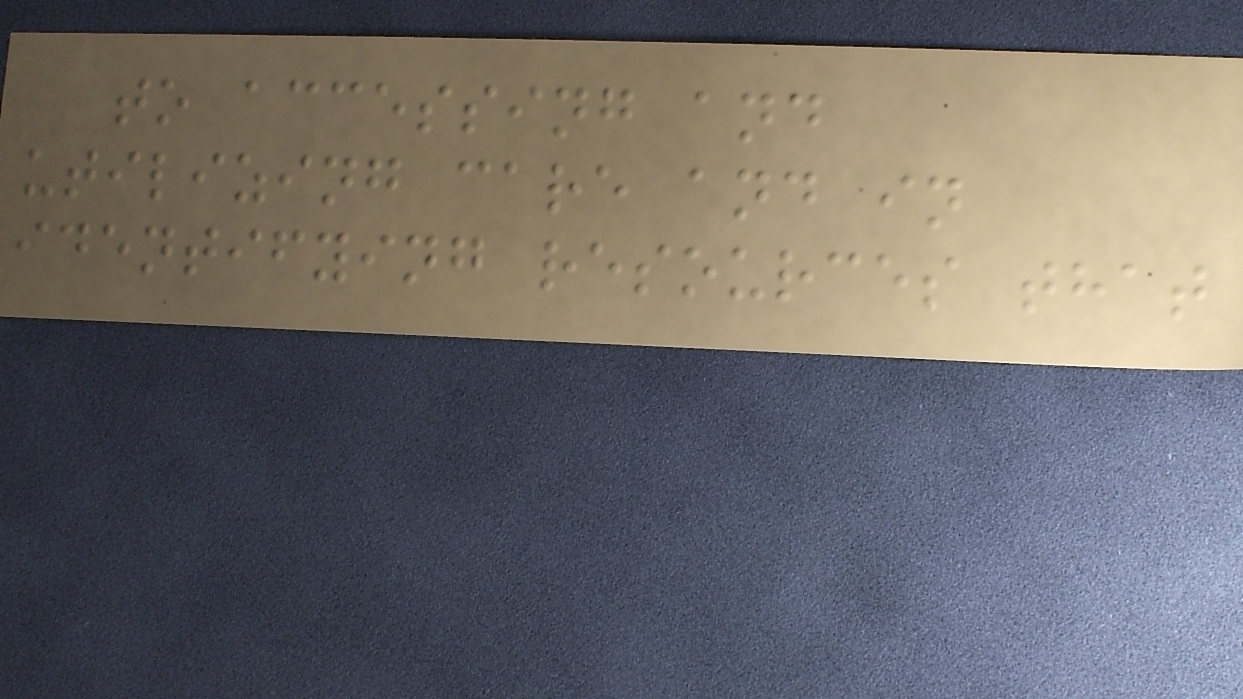to accessing and
utilizing care and in
identifying resources that
